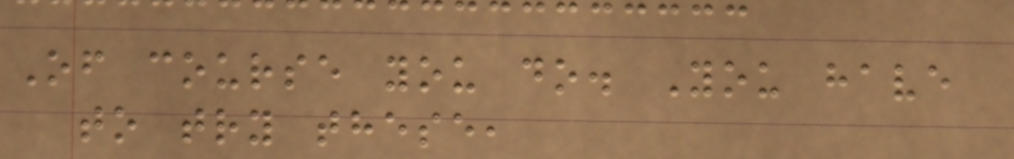Of course you do. You have
to try these,
